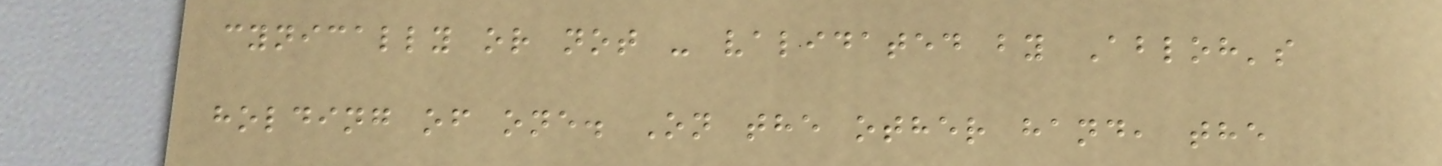cynically or not - validated by Abloh's
holding of one. On the other hand, the
